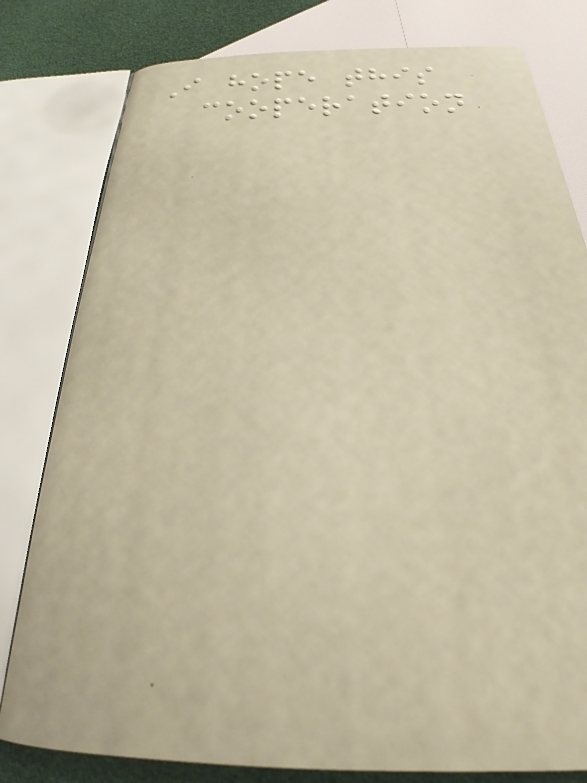I hope this
cooperation
